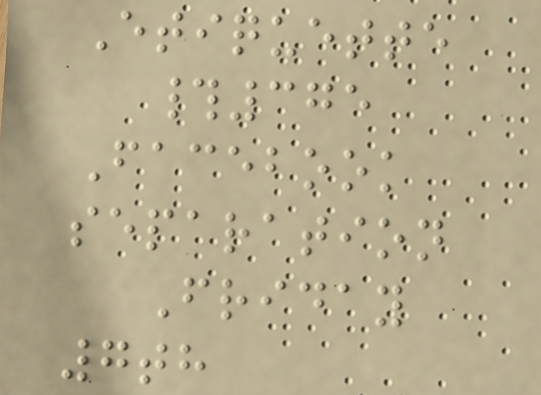Etiquette
#375
Facebook
separation
Friday
7th
